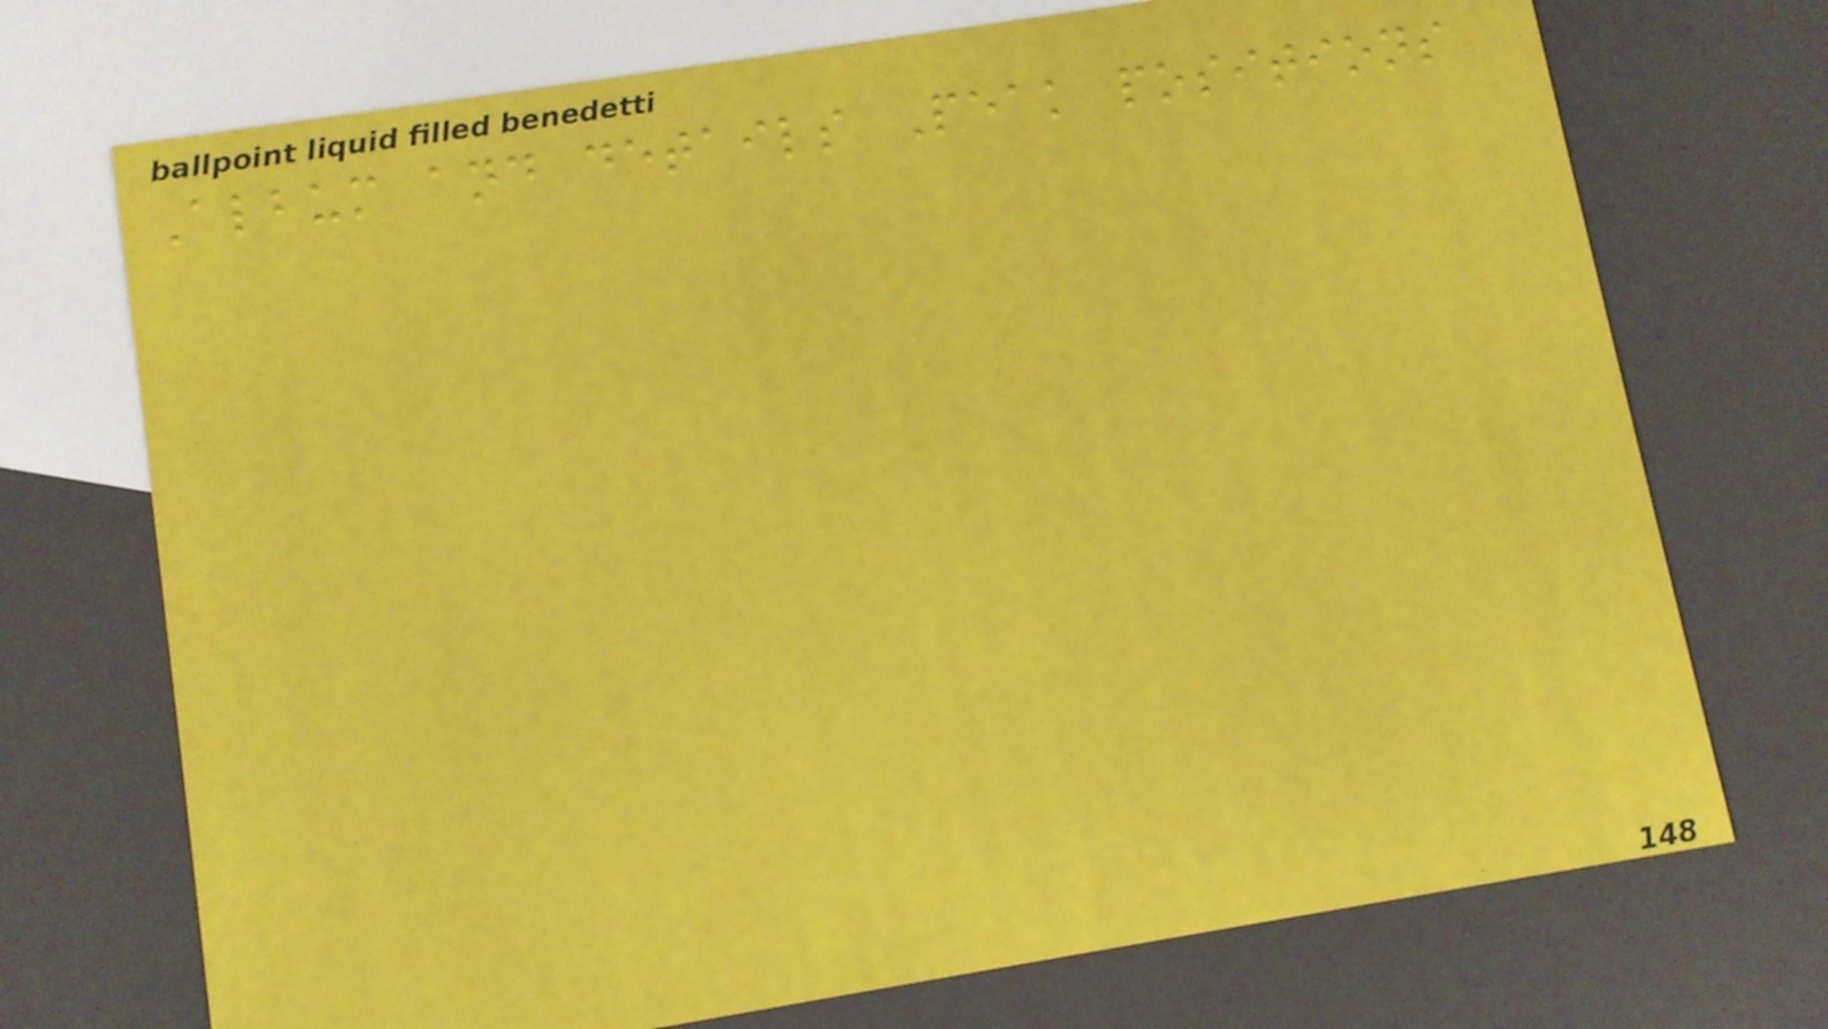Album and details Peak positions
